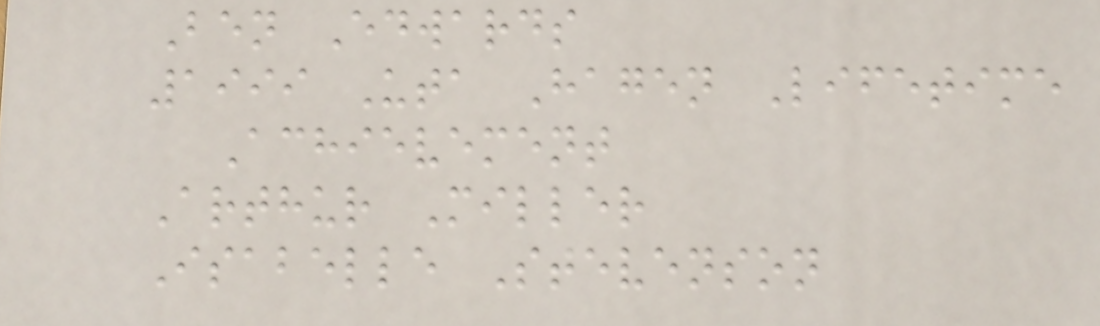Ben Edwards
1999 Uta Hagen Lifetime
Achievement
Arthur Miller
Isabelle Stevenson
